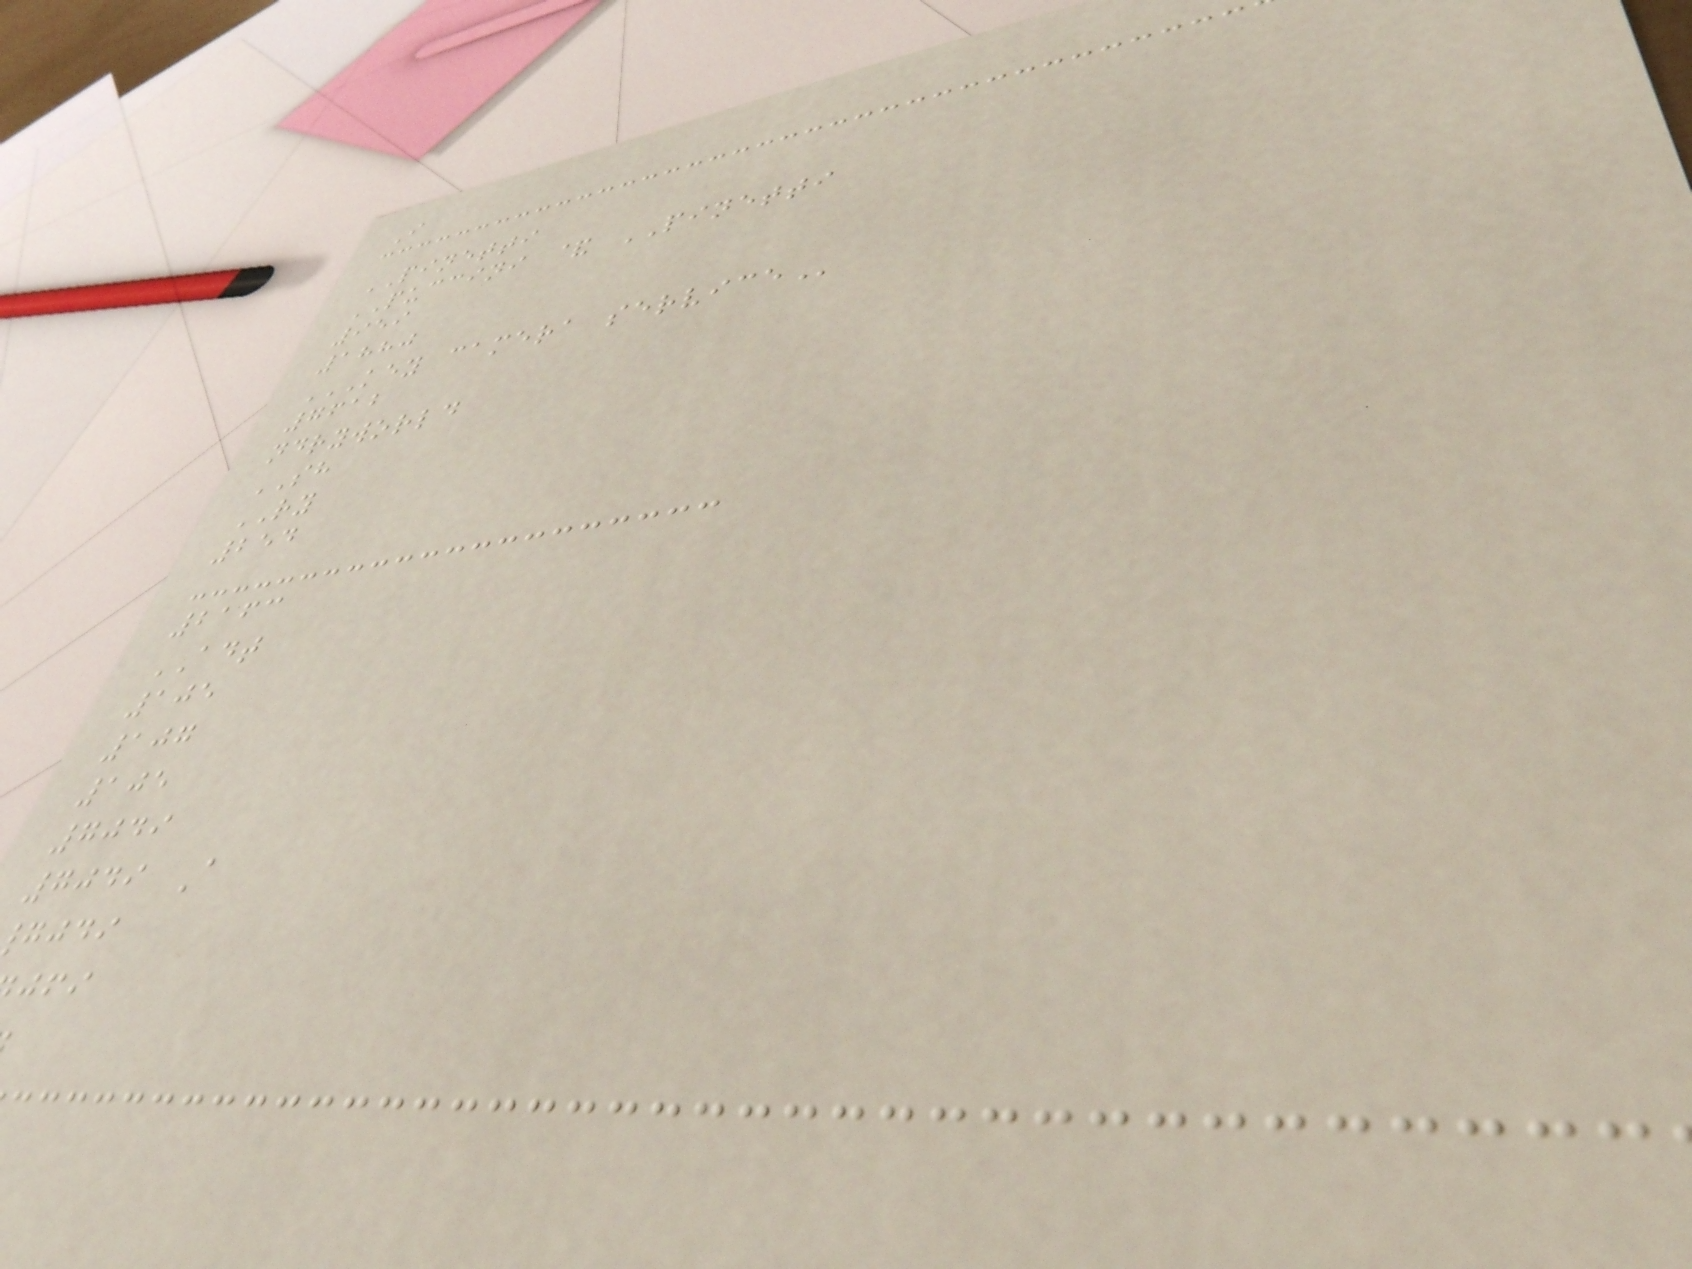I
PINETTI
PUCCINI & PINETTI
959
1880
KEY CAMERA SERVICE
7612
ndryworld
SH
RY
254
2163
ADT
105
107
105
7049
7049 A
gjdi
